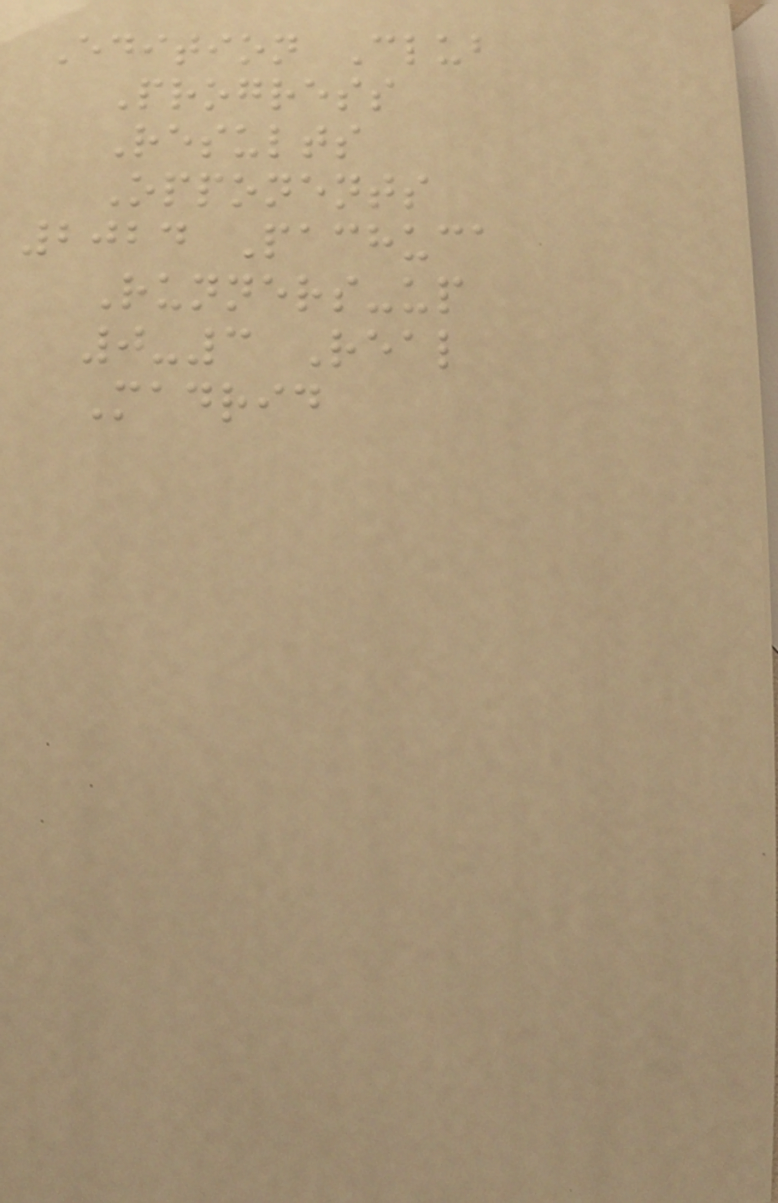Edition Club
Progress
Results
Opponents
2024 Pachuca
Runners-up
0-3 Real
Madrid
